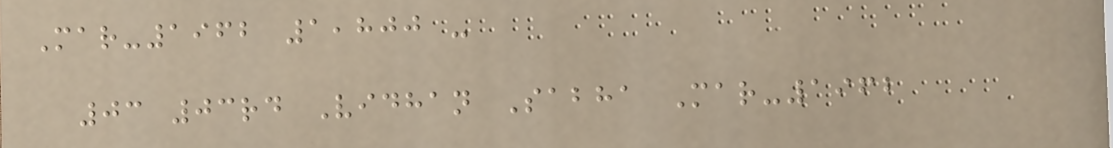Mar-1962 1,800 -
03 03rd Vidhan Sabha Mar-1962
